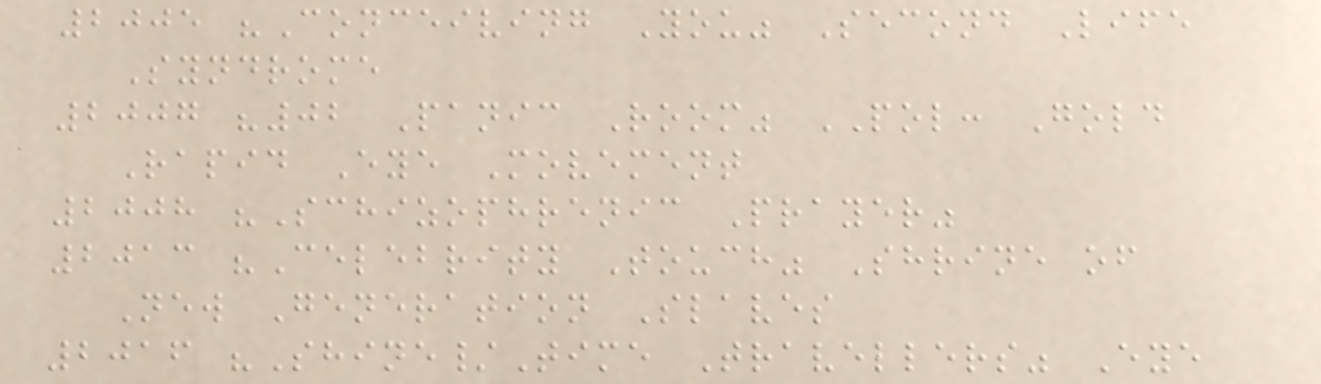2005 "Conceiving You" Second Life
Syndrome
2007 "02 Panic Room" POL: Gold
Rapid Eye Movement
2008 "Schizophrenic Prayer"
2013 "Celebrity Touch" Shrine of
New Generation Slaves
2016 "Shine/Time Travellers" Eye
